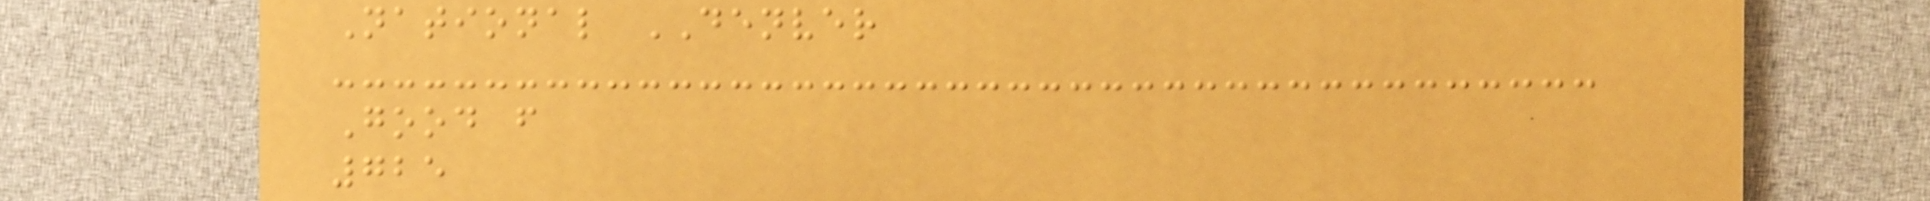National DENVER
Good f
725
